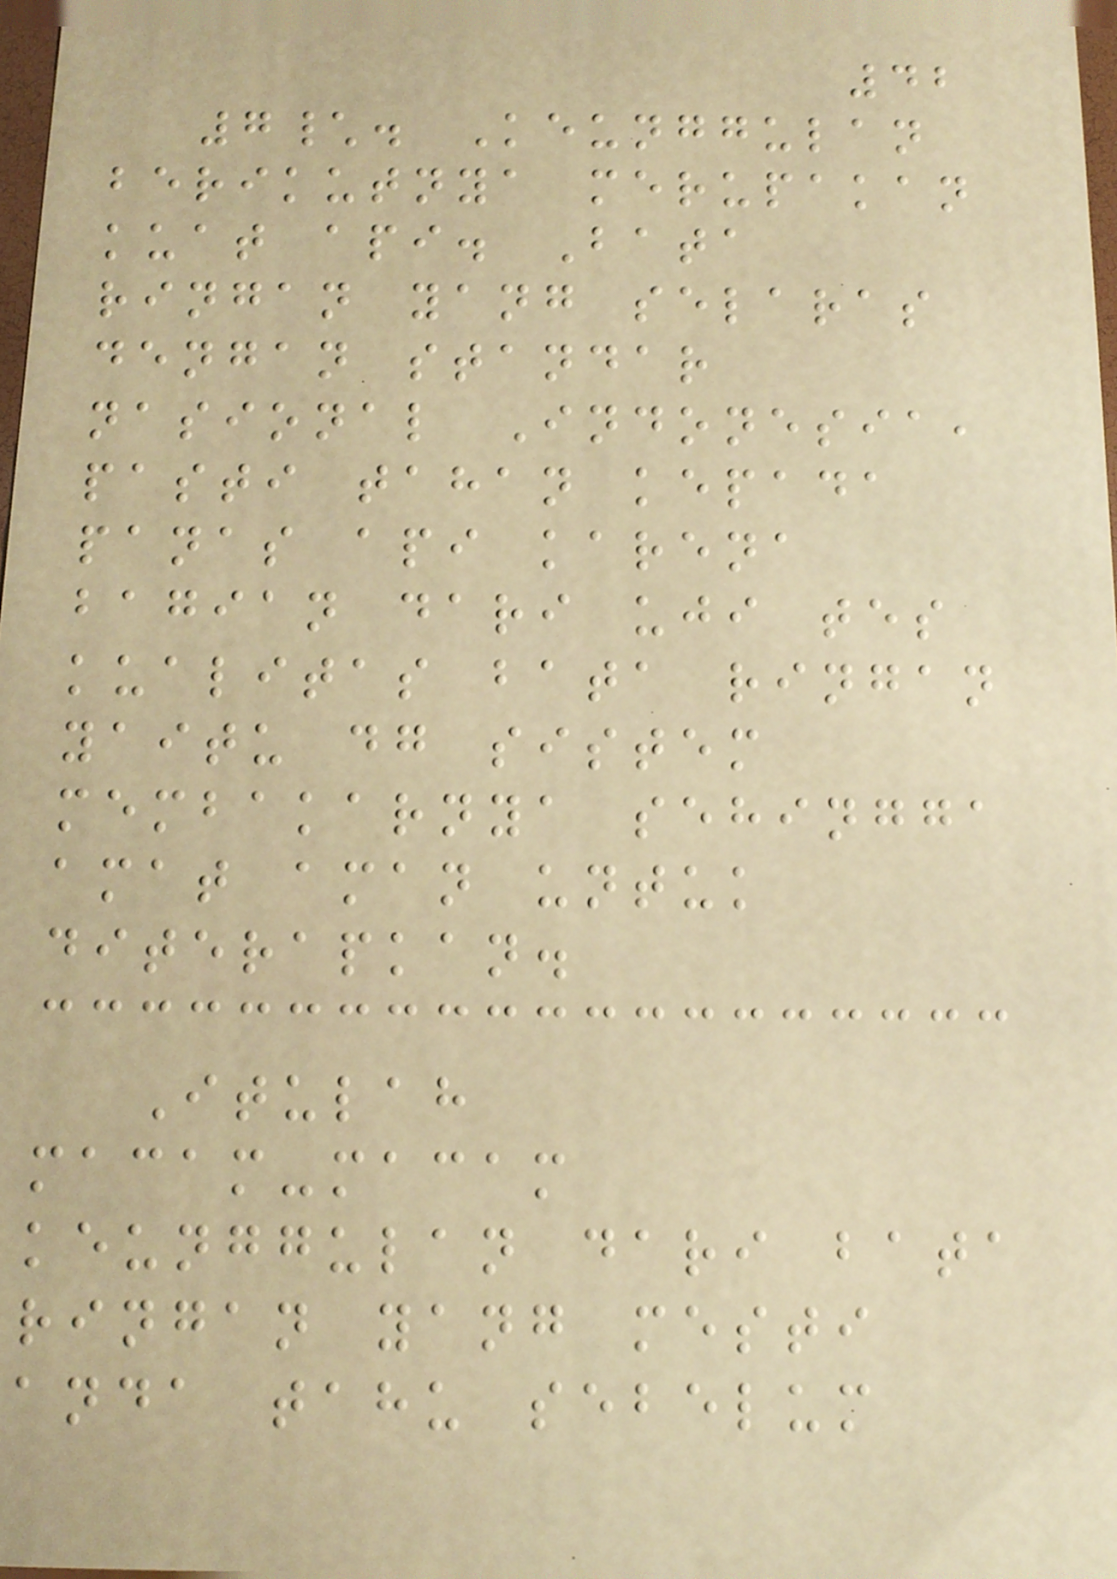42
7\. Keunggulan
berikutnya merupakan
kuat api. Bata
ringan yang selaras
dengan standar
nasional Indonesia,
pasti tahan kepada
panas api karena
bagian dari uji tes
kualitas bata ringan
yaitu dg sistem
membakarnya sehingga
amat aman untuk
diterapkan.
Itulah
macam-macam
keunggulan dari bata
ringan yang mesti
anda tahu sebelum
